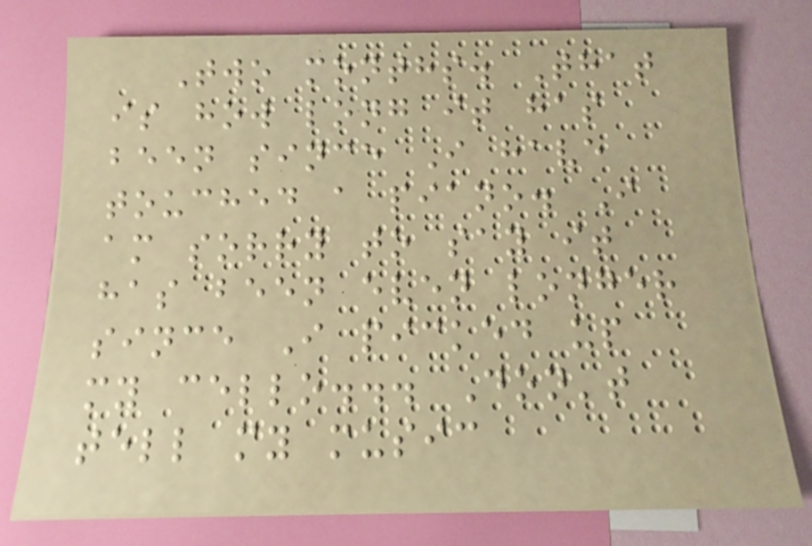Two months. That
is how long it has
been since I have
touched a piano. I
am sorry to say it
has been even longer
since I picked up
my cello... Don't
tell my music
